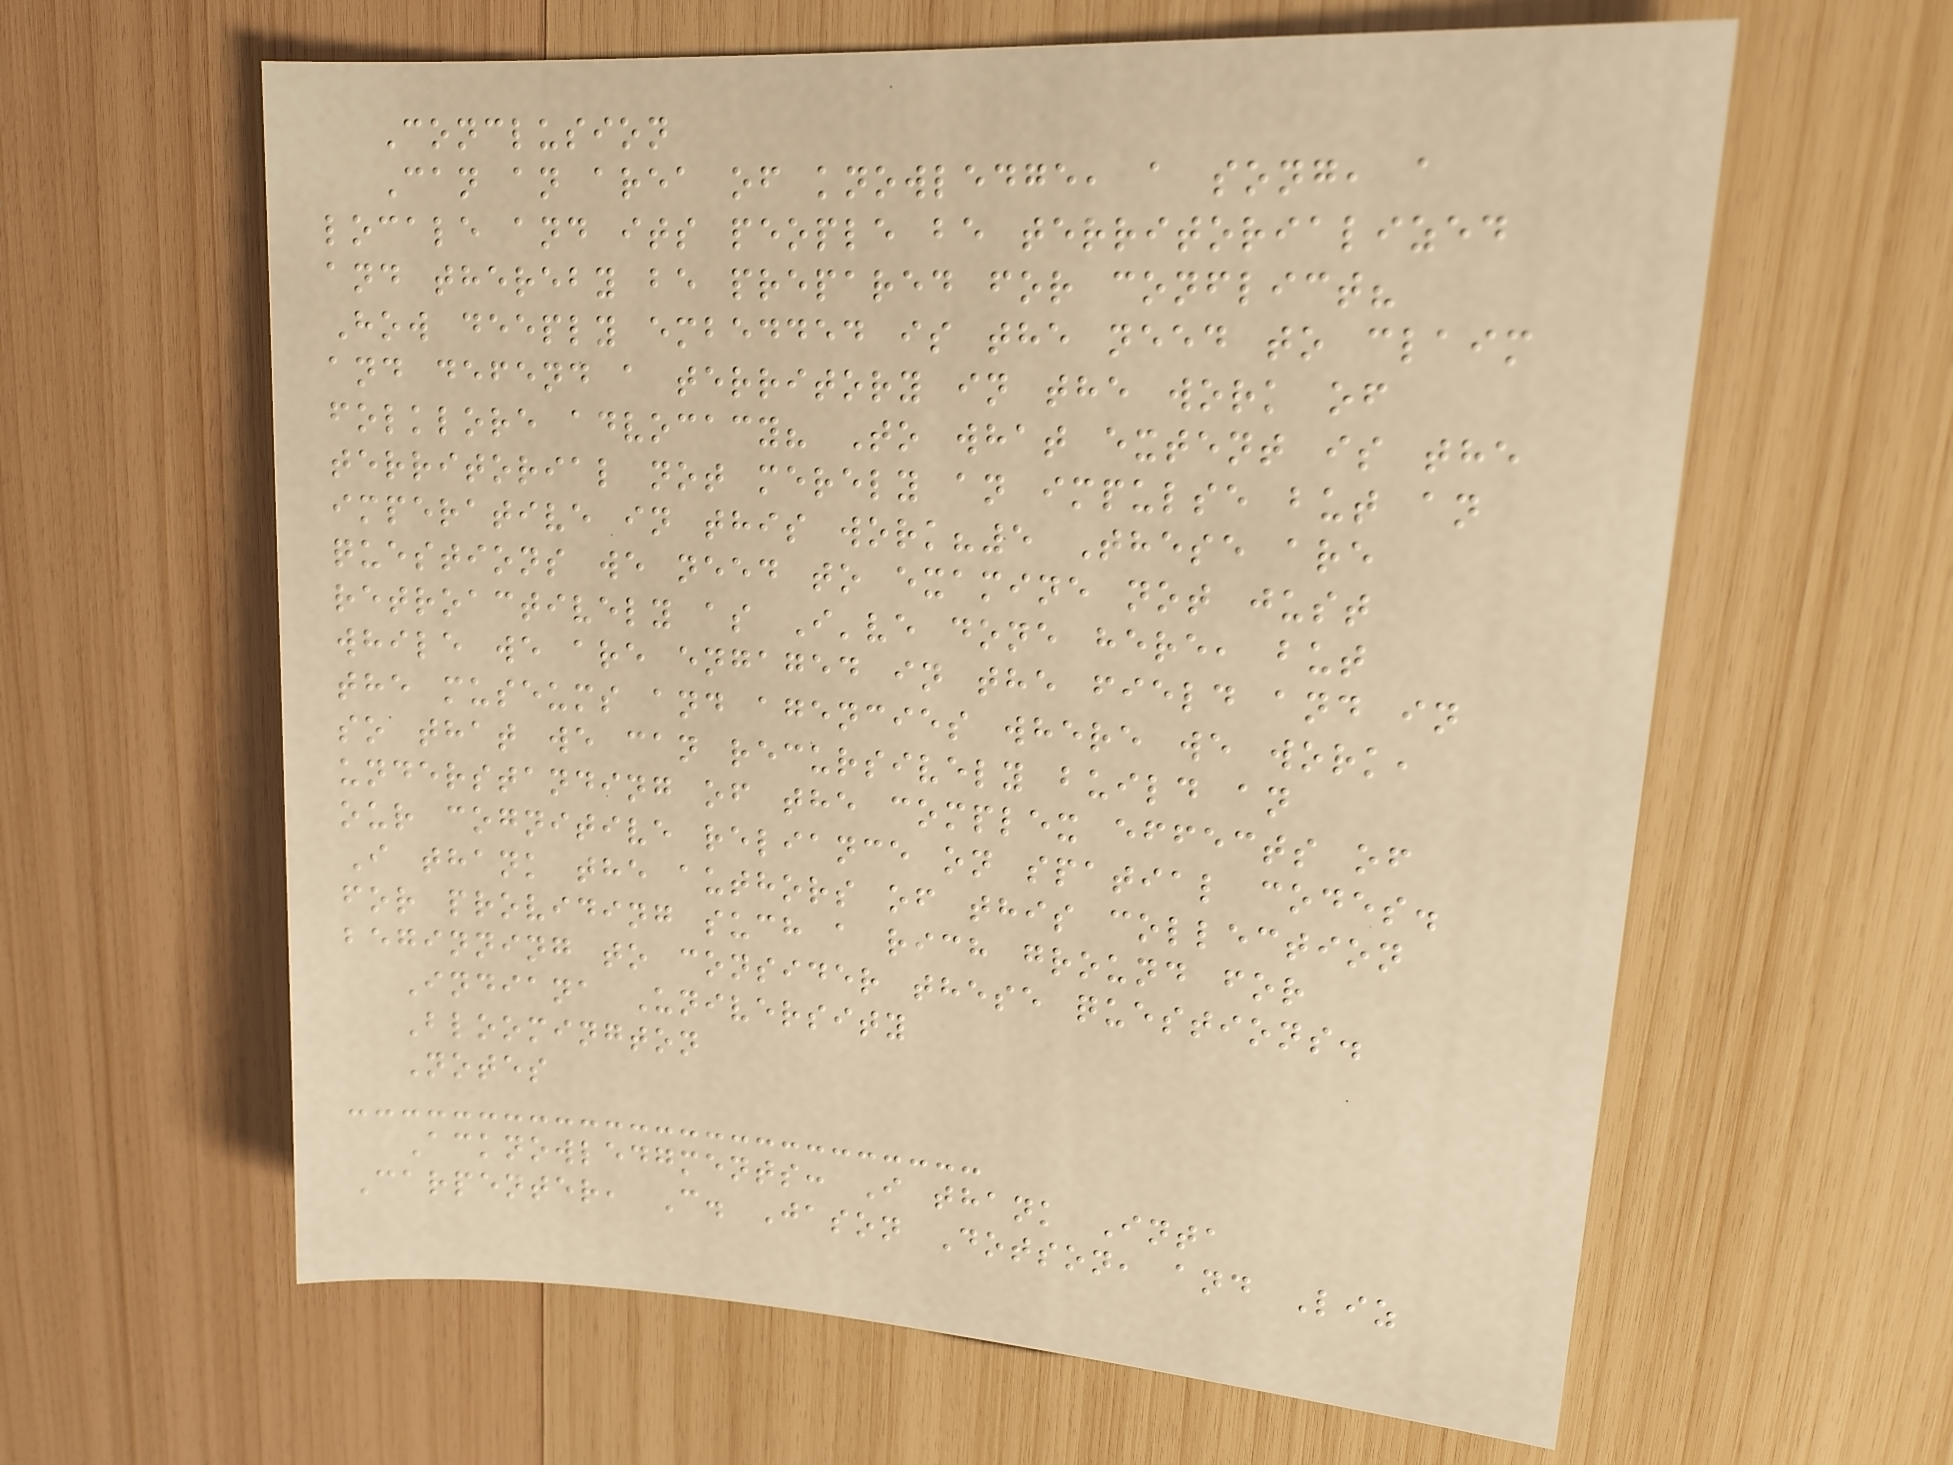Conclusion
Can an area of knowledge, a song, a
locale and its people be territorialized
and thereby be prepared for conflict?
How deeply embedded is the need to claim
and defend a territory in the work of
folklore advocacy? To what extent is the
territorial not merely an impulse but an
imperative in this work?5 These are
questions we need to examine not just
retroactively as I've done here, but
while we are engaged in the field and in
the museums and agencies where we work,
so that we can recursively build an
understanding of the complex effects of
our cognitive reliance on spatial codes.
I thank the authors of this collection
for providing such a rich ground for
beginning to consider these questions.
Indiana University
Bloomington
Notes
Acknowledgments: I thank Inta
Carpenter, C. Jason Dotson, and Liz
